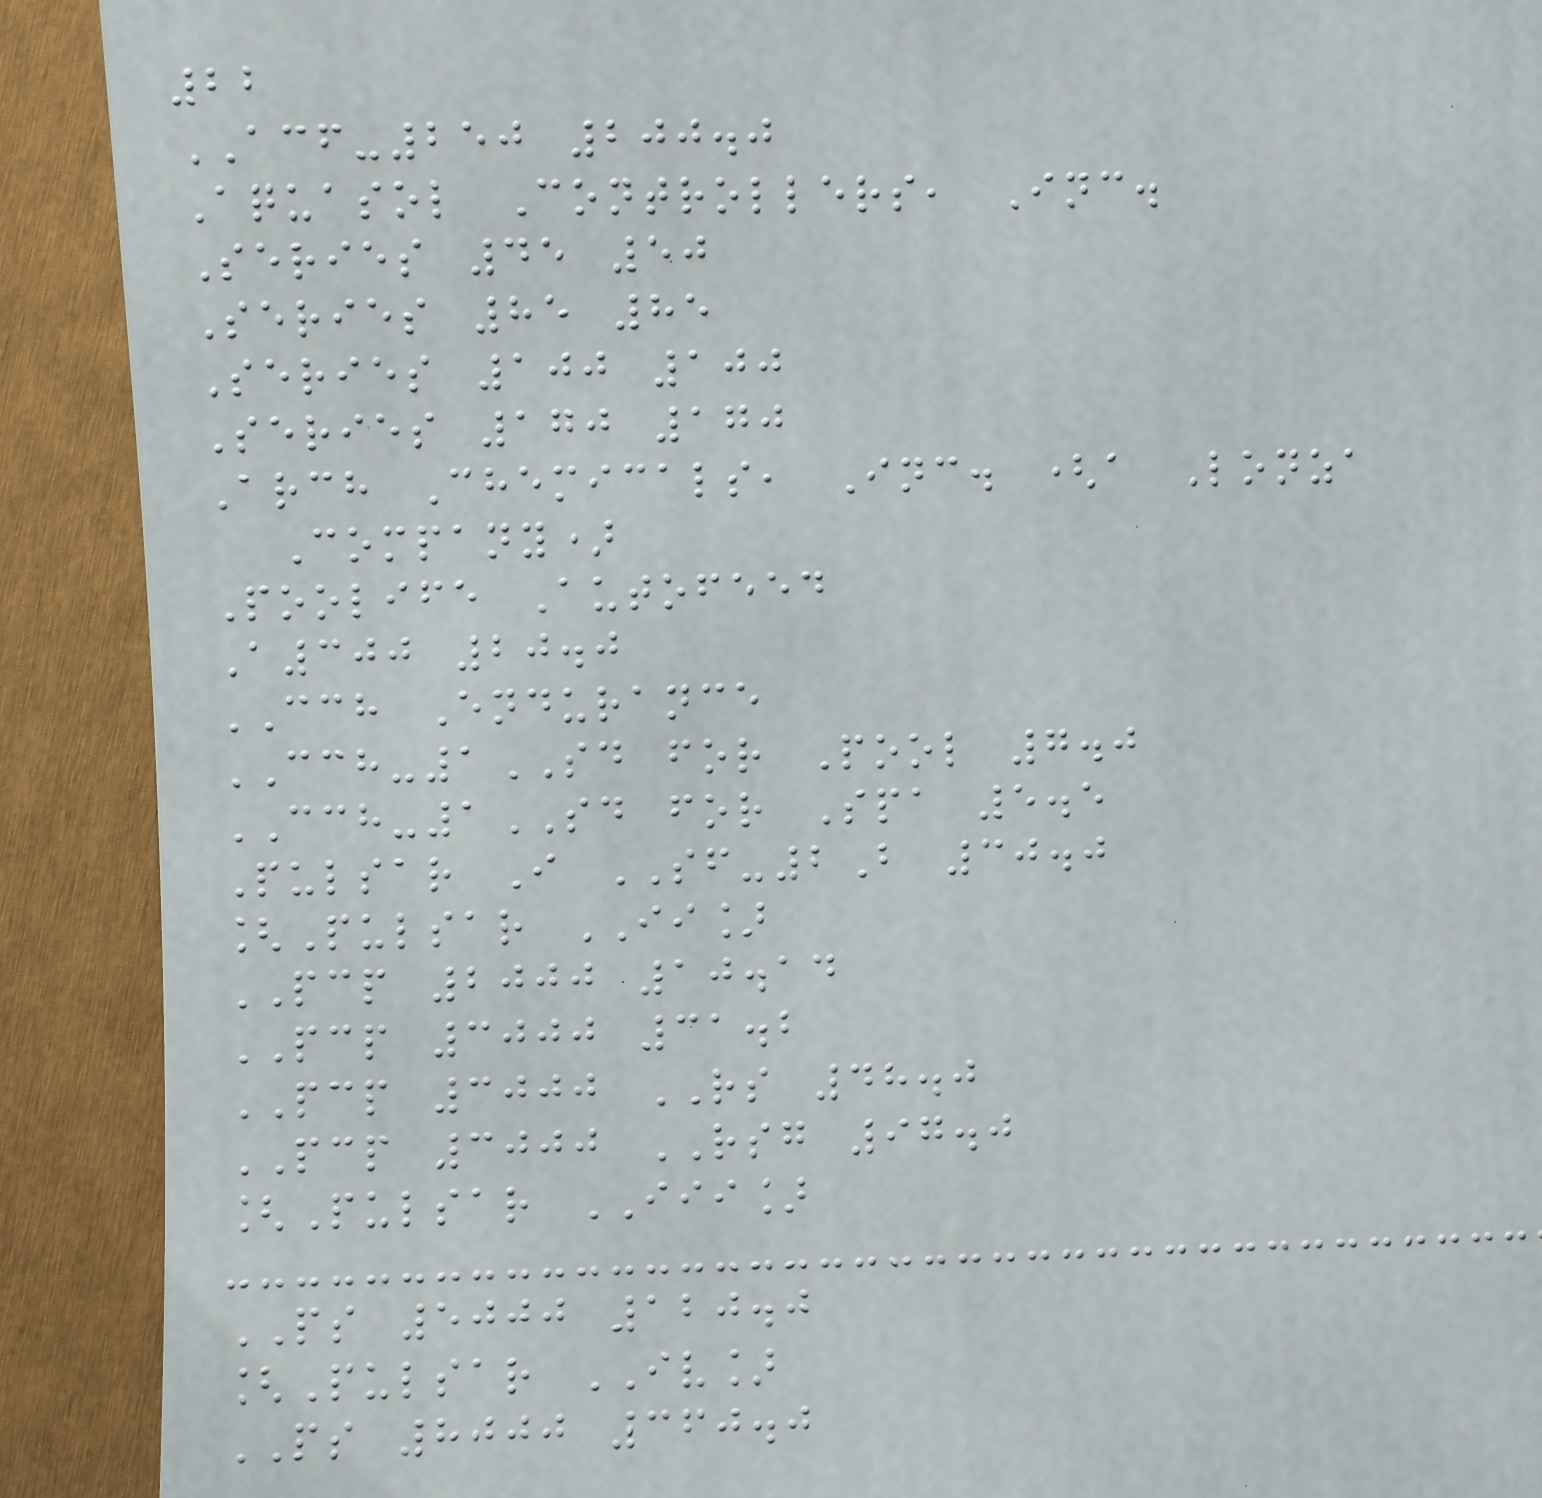22
ACF-250 200.0
Aquasol Controllers, Inc.
Series 45 50
Series 85 85
Series 100 100
Series 170 170
Arch Chemicals, Inc. (a Lonza
Company)
Poolife Autofeed
A300 20.0
CCH Endurance
CCH-1SD for Pool 7.0
CCH-1SD for Spa 5.5
Pulsar I SF-2B 30.0
[Pulsar II]
PCP 2000 10.14
PCP 3000 31.2
PCP 3000 RS 48.0
PCP 3000 RSG 97.0
[Pulsar III]
PS 5000 120.0
[Pulsar IV]
PS 8000 360.0
